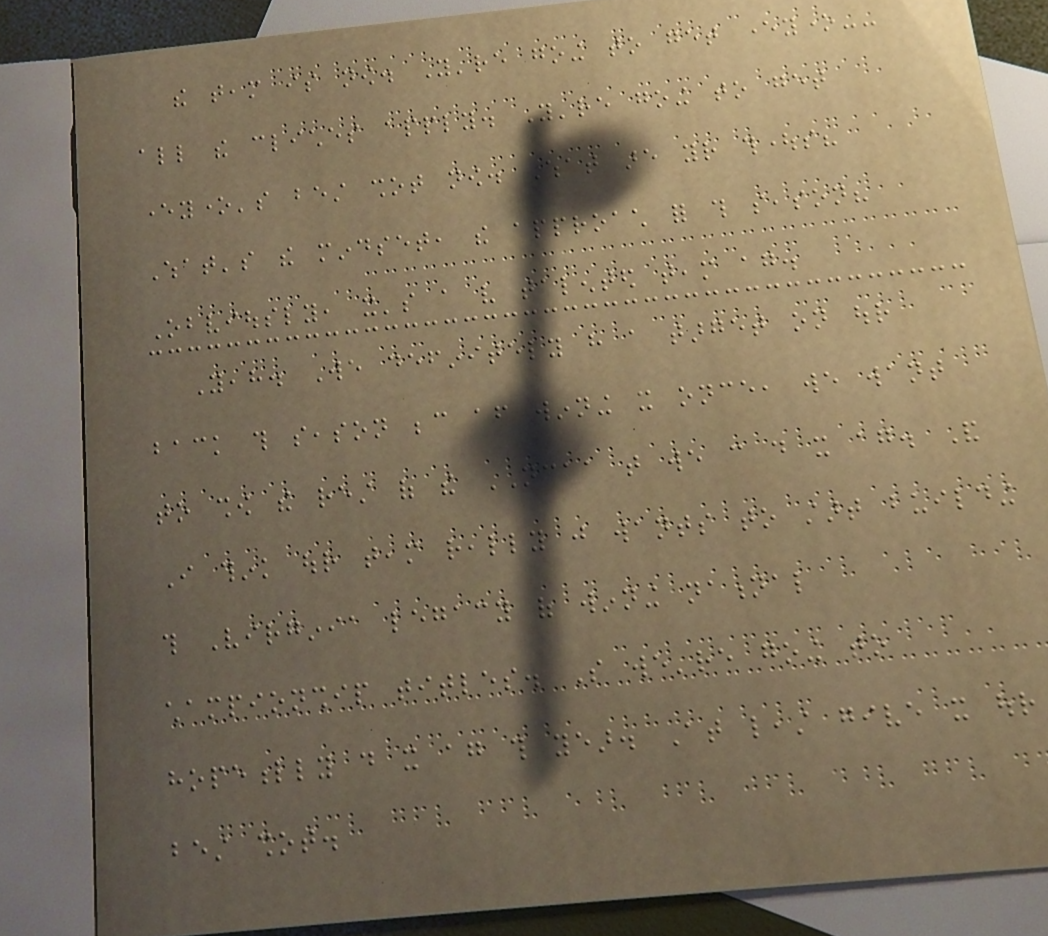the team is now. You're going to get everyone--
all the cliches apply. You're going to get
everyone's best shot now. What are your thoughts?
What's the mindset, the approach for this season?
Obviously, it's a very talented team again.
Yeah. We definitely have a target on our
back this season because after winning it once, we want
to show the rest of the NCAA that we can do it again. And
I think our team really just wants to start building
this Virginia legacy of winning national
championship titles. So we're going to
hopefully do it again this year. At least give it our
best shot.
